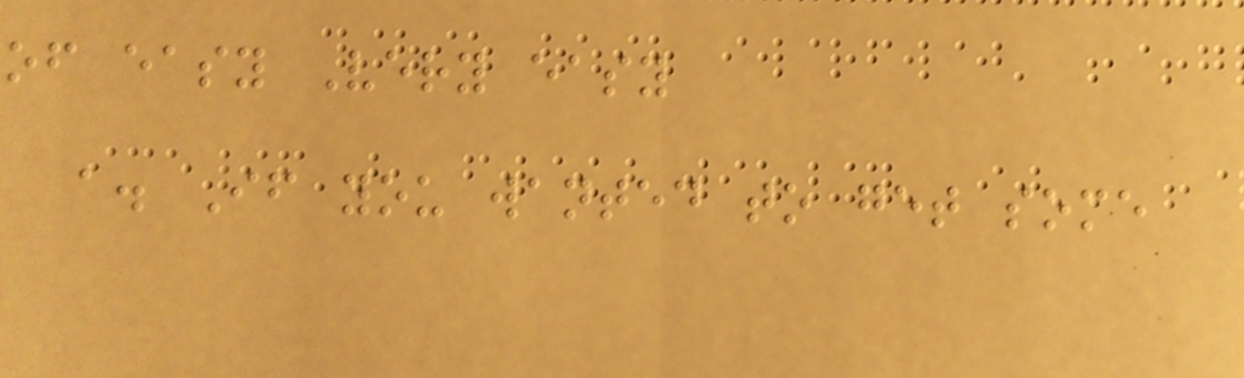of easy Very easy
a. If you wanted to get some
